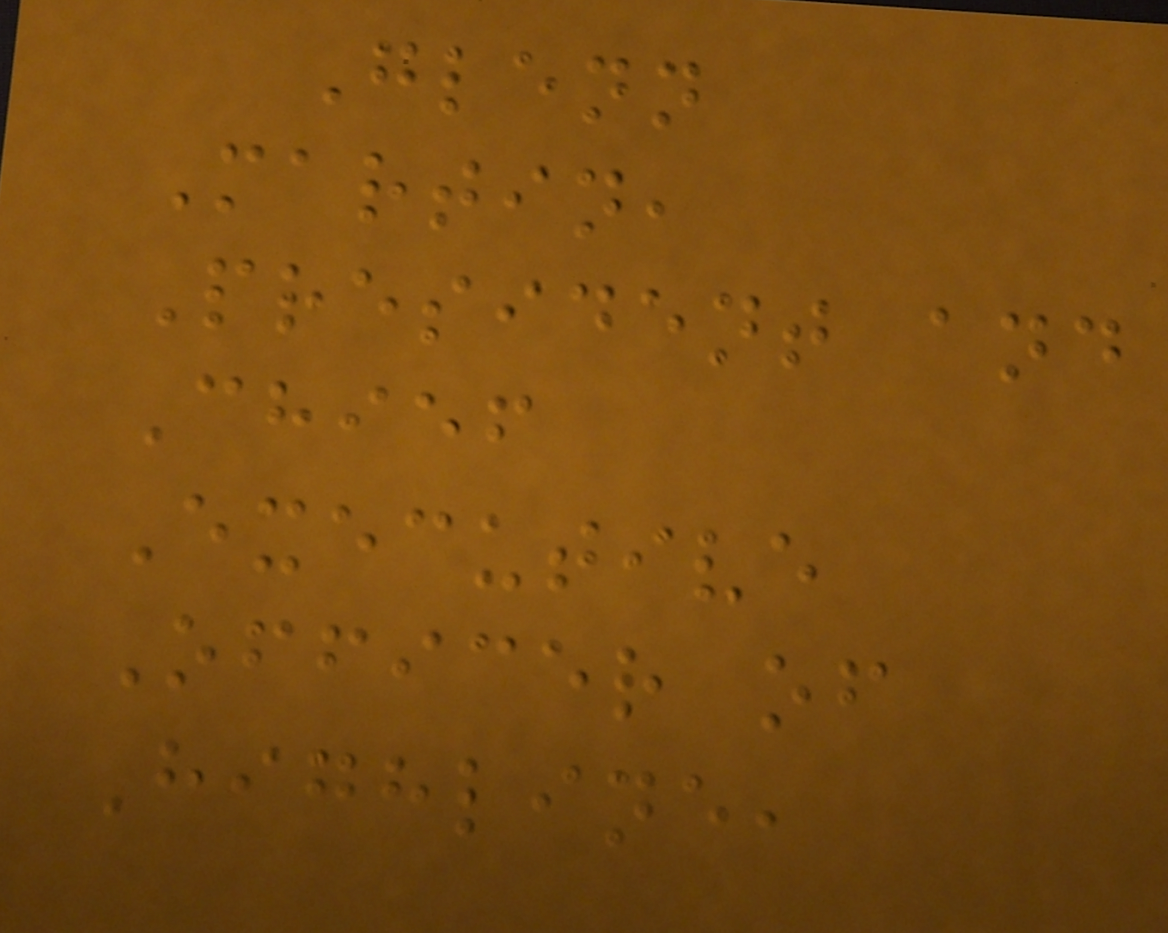Glenn
Martin,
President and
Chief
Executive
Officer of
Highline,
